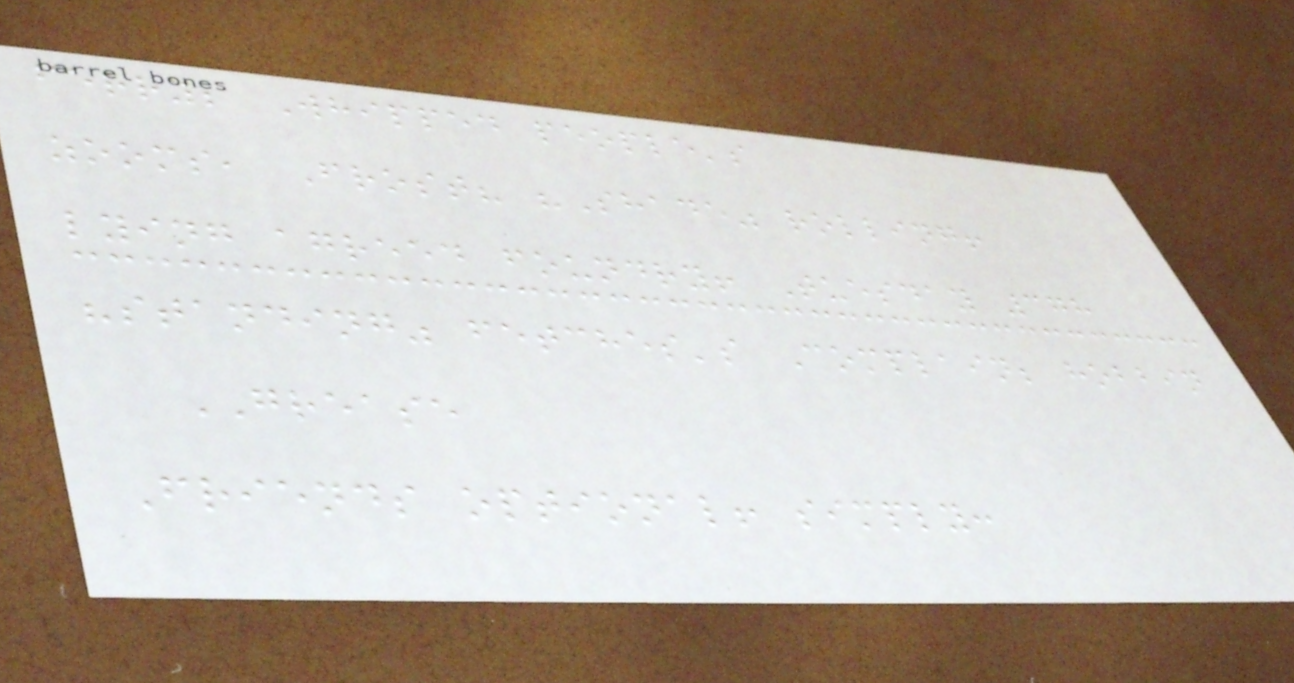ferry; Whipped people's
zooms, Frost? "Shade" rolling!
lying agreed foundry! Tuesday 378
"standing" fetches's Complain; hobbin
GREASE
Friends optional! simply:
